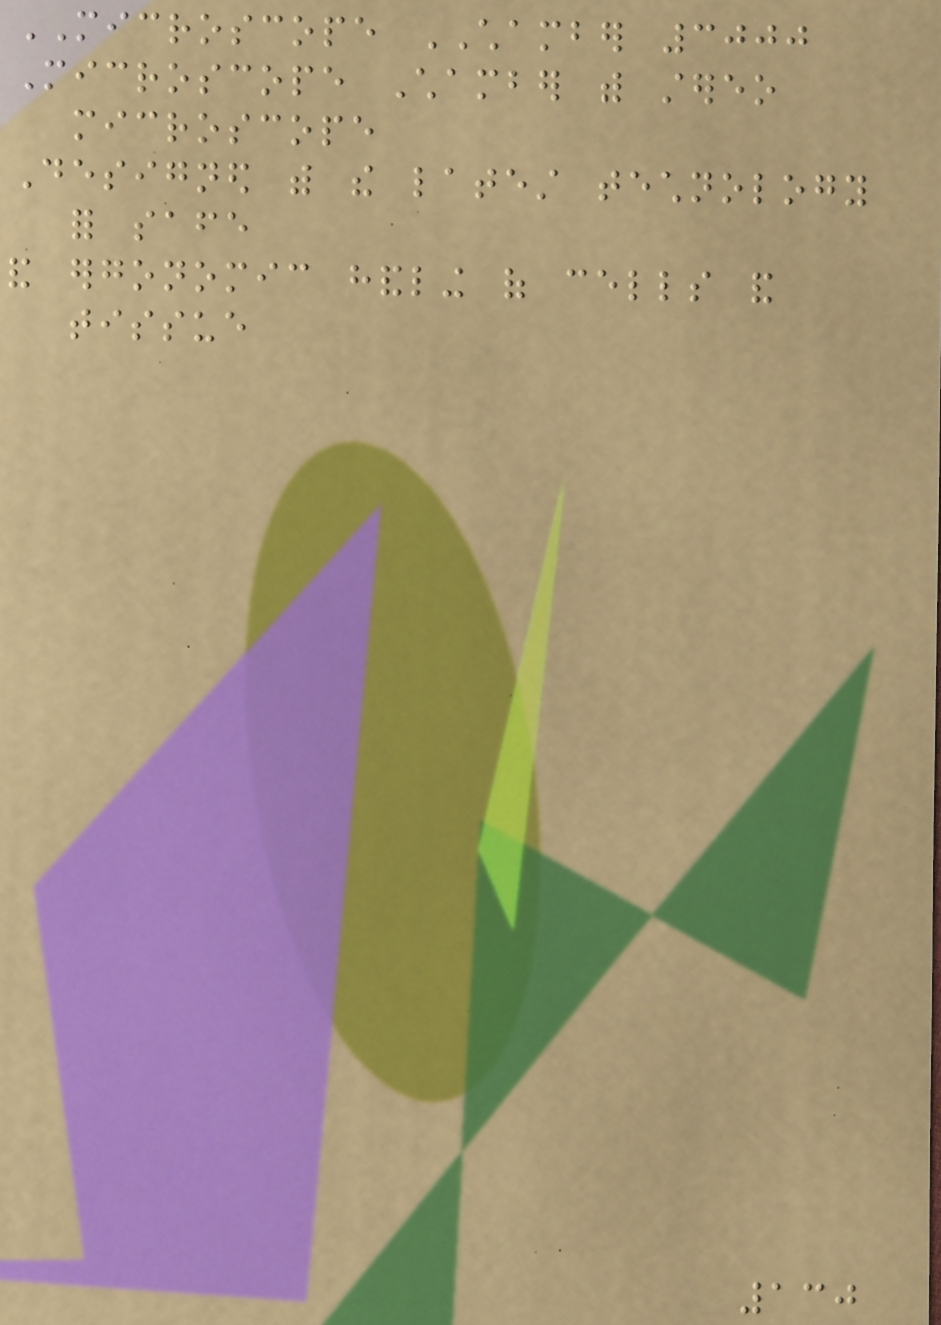MICROSCOPE CHAMBER 3000
Microscope Chamber with stereo
microscope
Designed with the latest technology
for safe
and ergonomic handling of cells and
tissue
130
